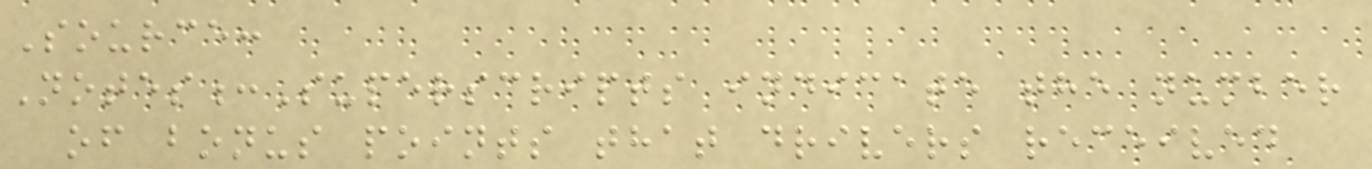Source:
Notes:Superscripts indicate the number
of bonus points that drivers received
